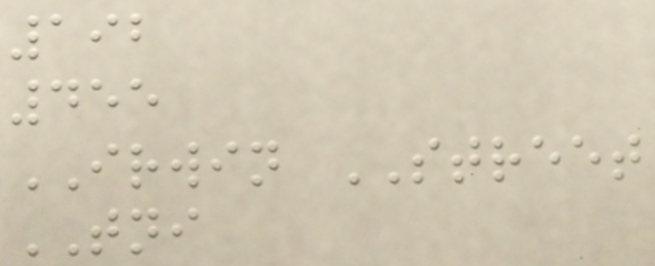192
455
IRWIN STREET
TNI
